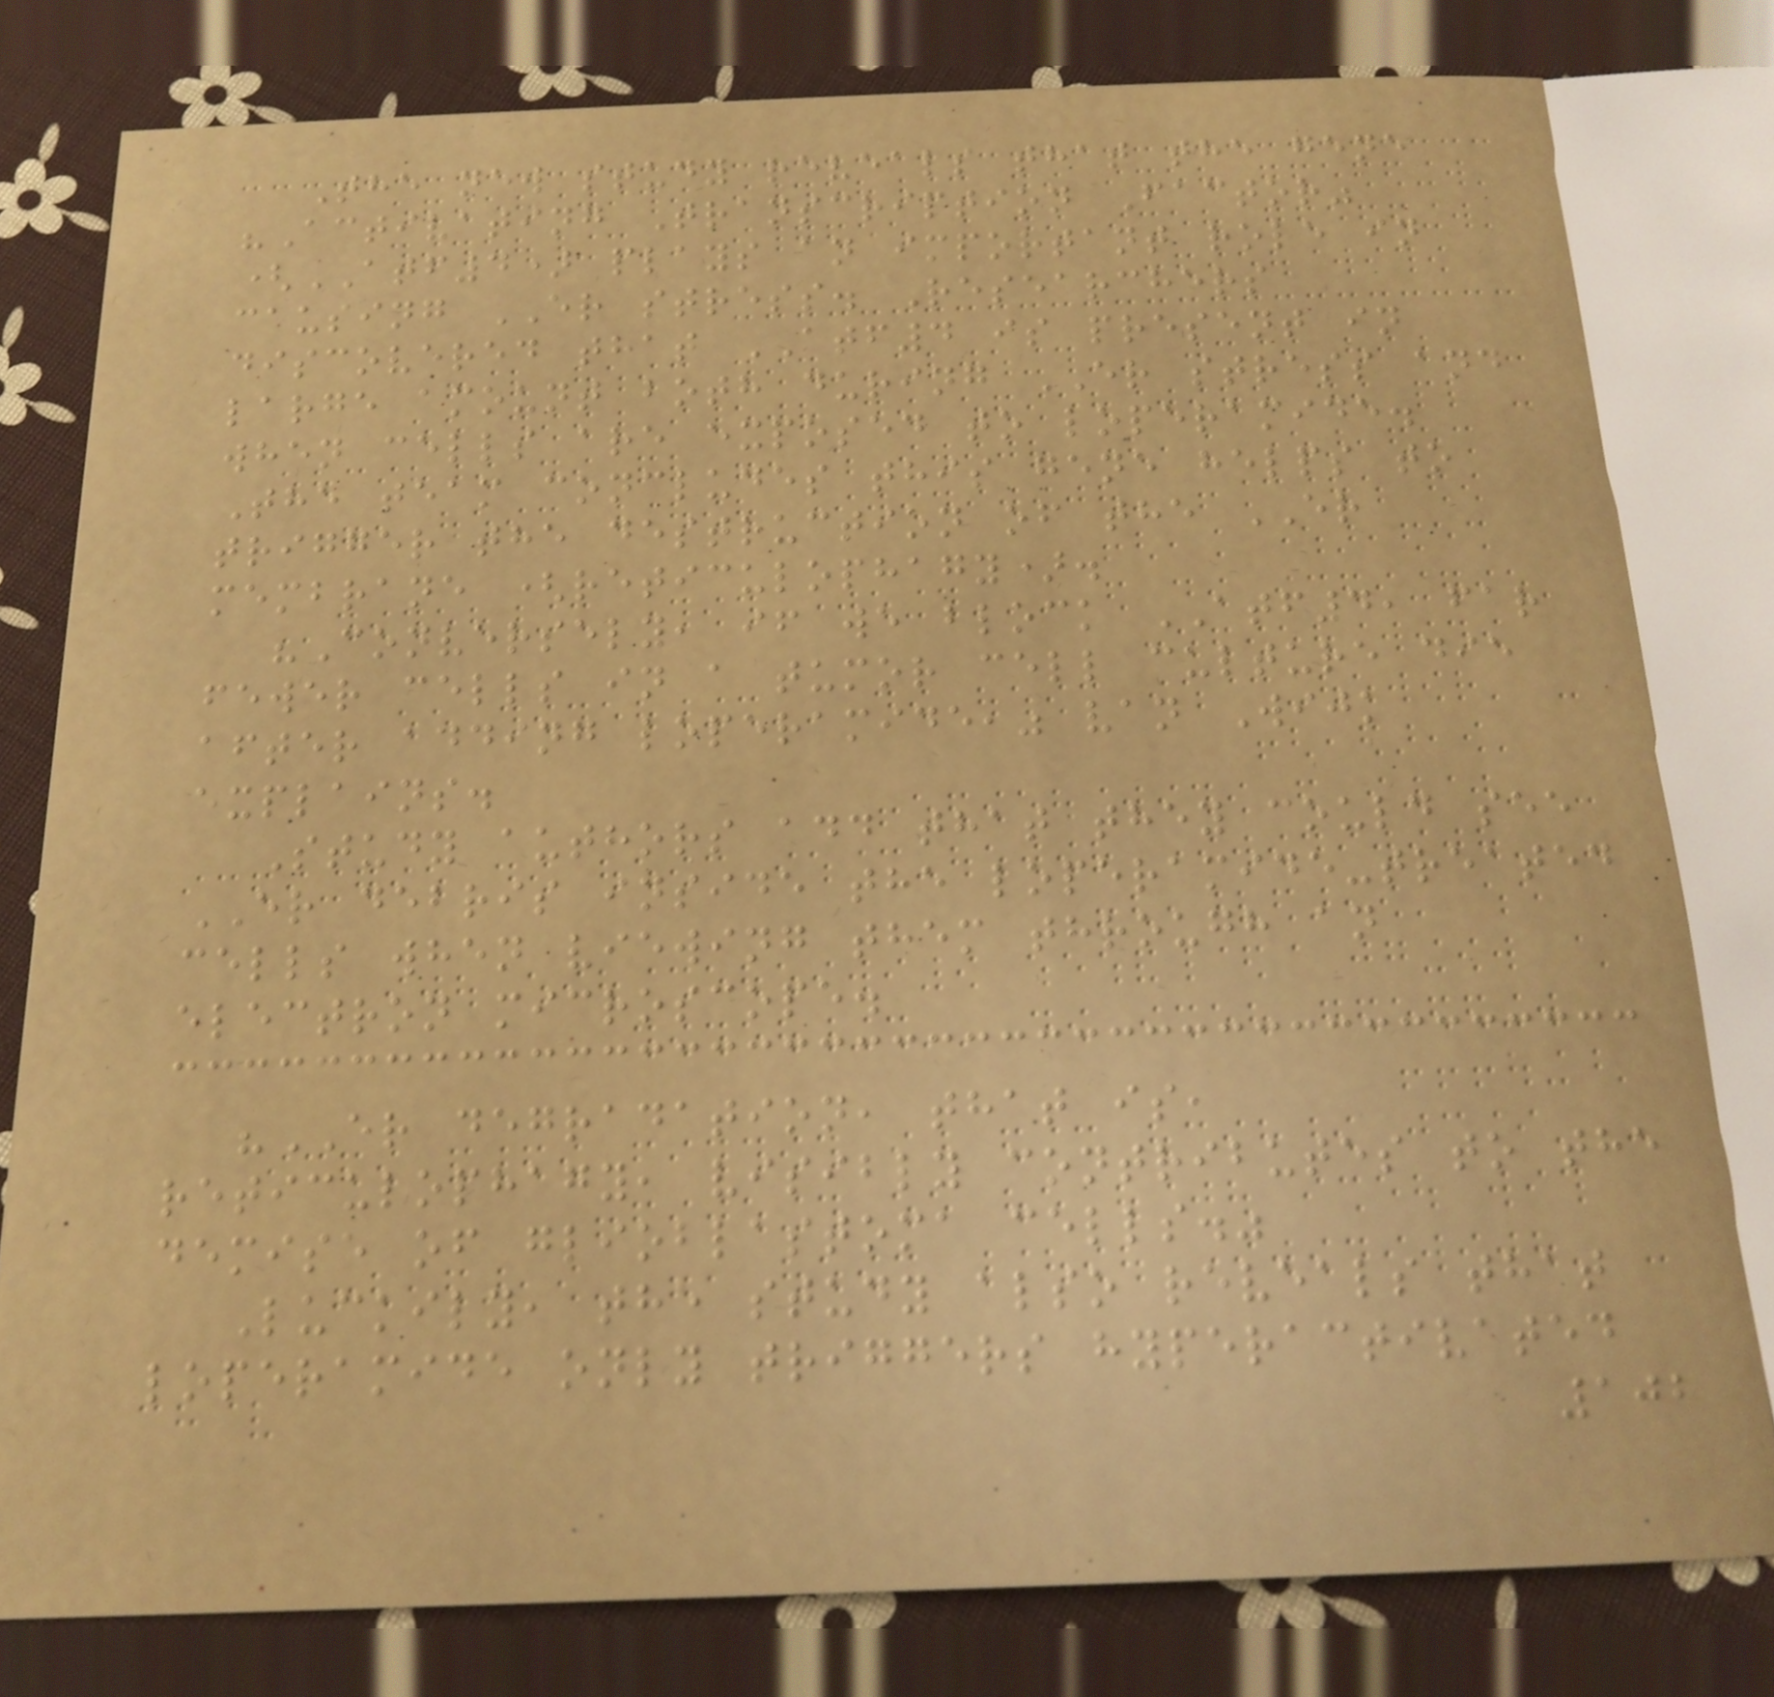The new study reveals that the gene
"Activating Transcription Factor"
(ATF4) plays an important role in
causing ER stress. Researchers
discovered that ATF4 is present in
large amount both during ER stress and
when cells are exposed to loperamide.
The team concludes this gene helps to
trigger the destruction of the ER
membrane (reticulophagy).
"Conversely, if we block ATF4, far
fewer cells in a tumor cell culture die
after adding loperamide," van Wijk
explains.
Study authors add that they could see
ER debris inside the loperamide-treated
cells when viewing them through an
electron microscope.
"ER degradation, that is,
reticulophagy, visibly contributes to the
demise of glioblastoma cells."
Luckily, the study also reveals that
loperamide only triggers hyperactivated
102
